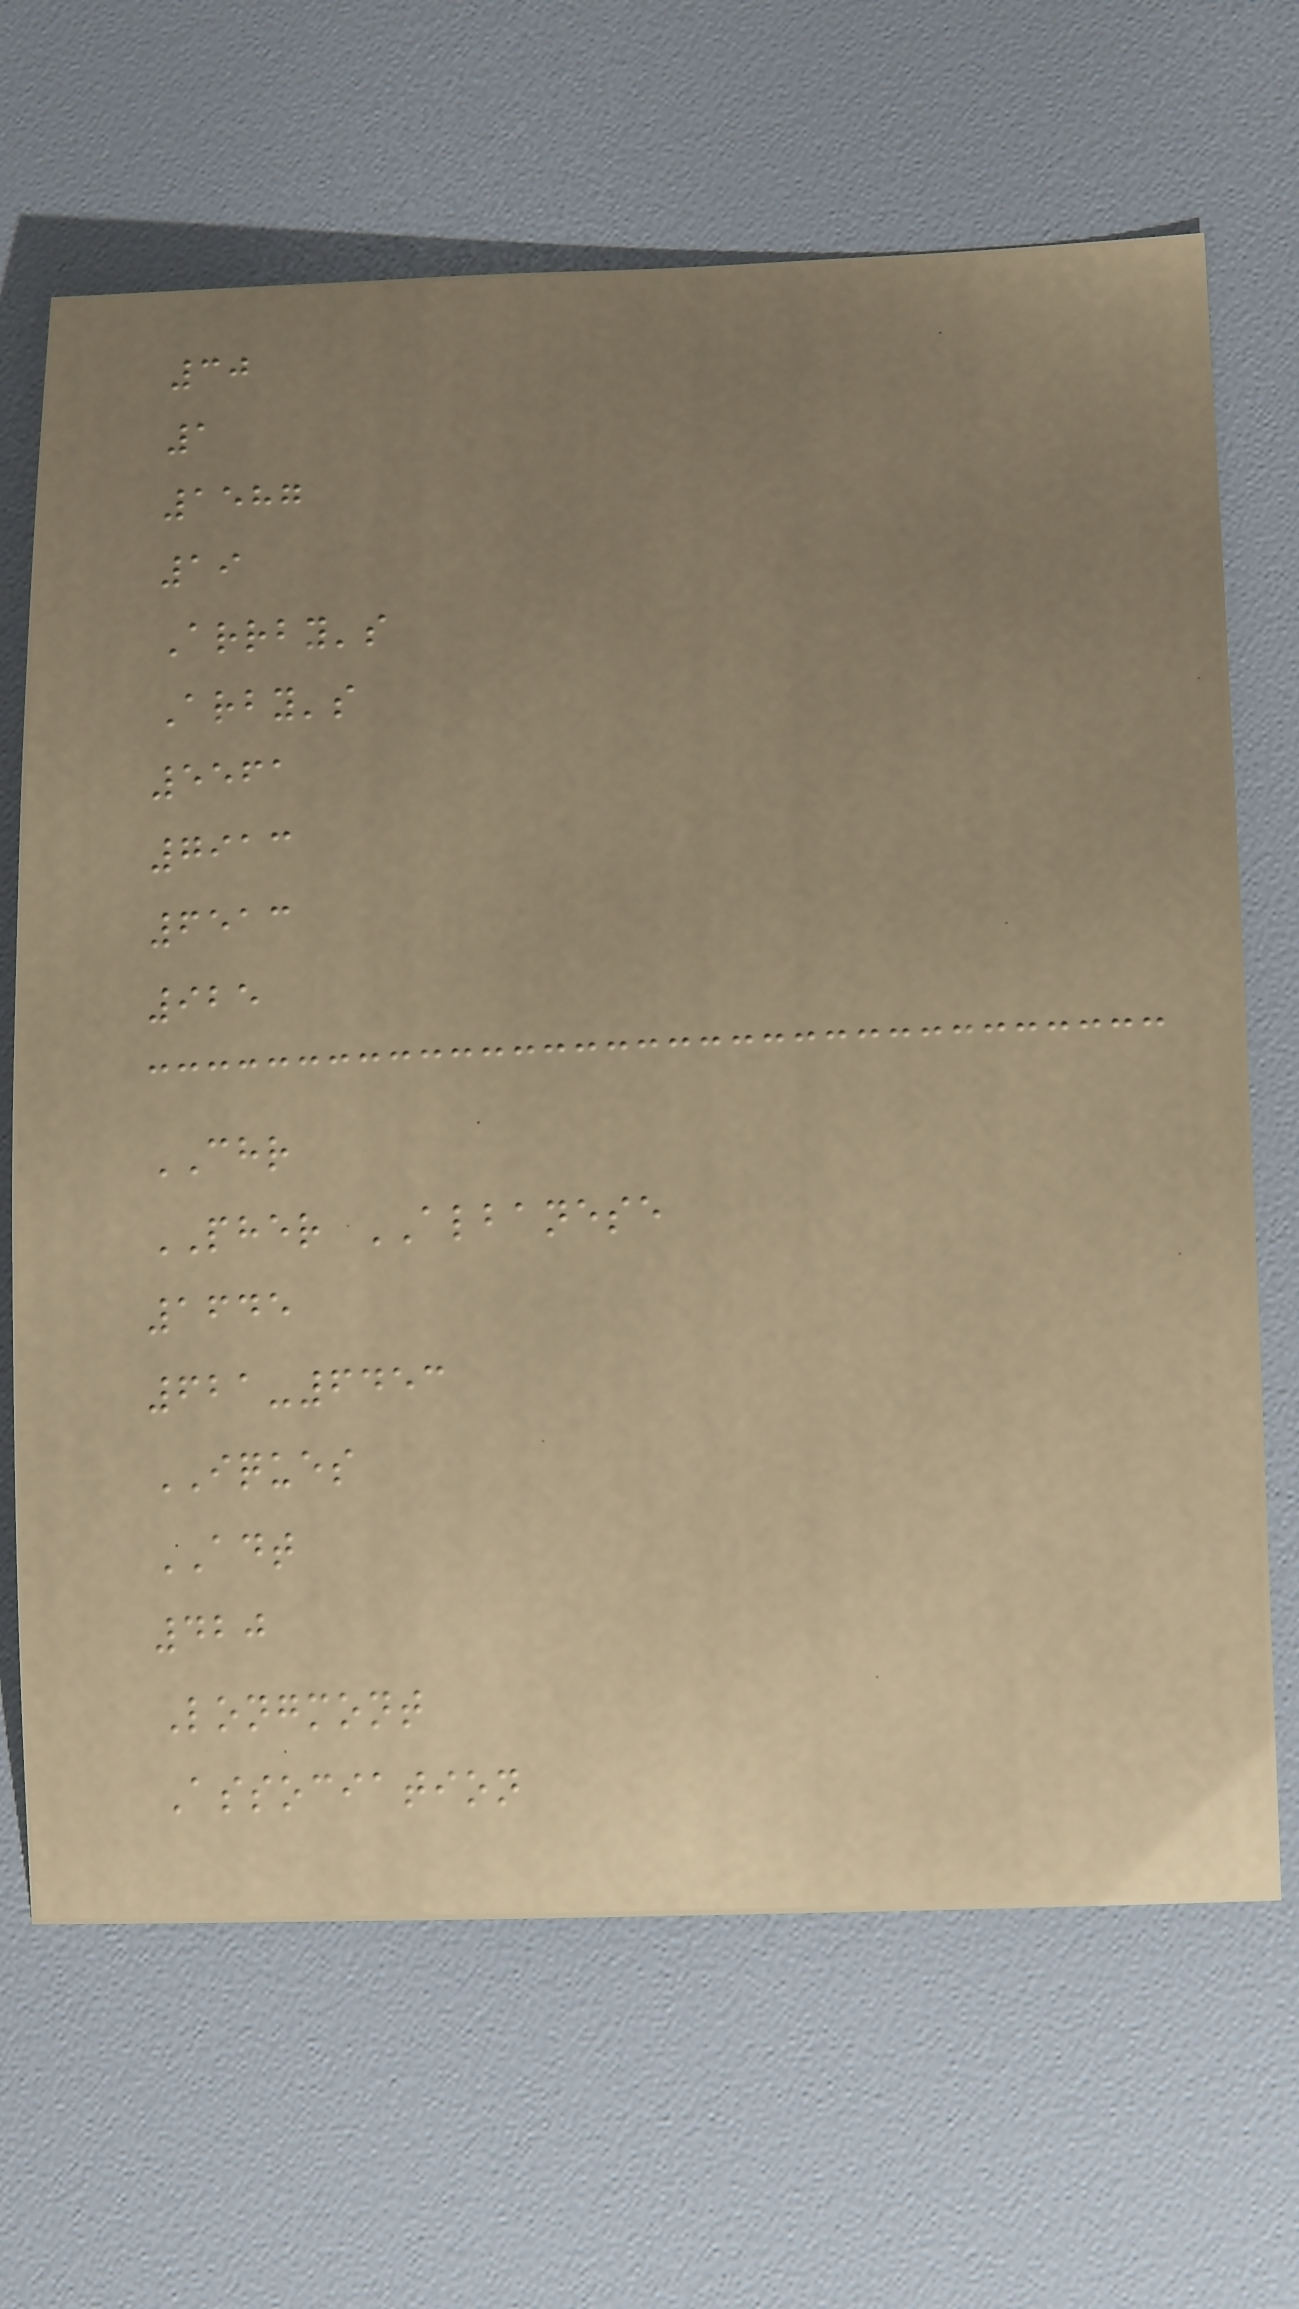30
1
1587
19
Arrby's
Arby's
5561
7913
6513
925
CHR
PHER ALBANESE
1645
621-6453
IQUES
ADT
420
Longmont
Association
